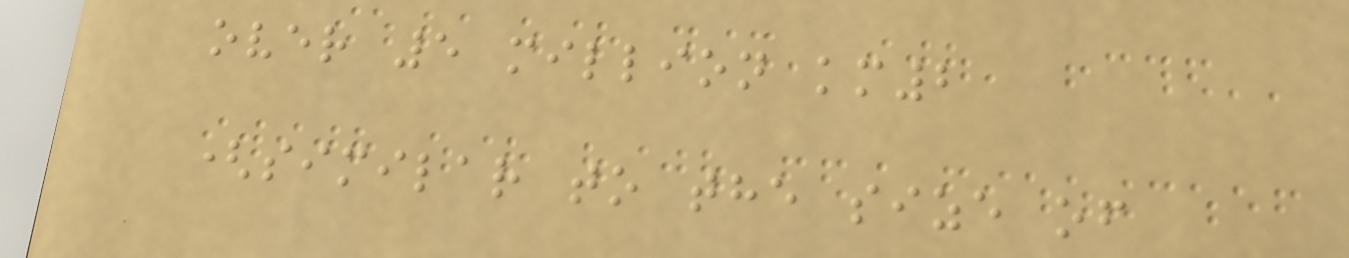over 5 million km2
(similar to the size of
